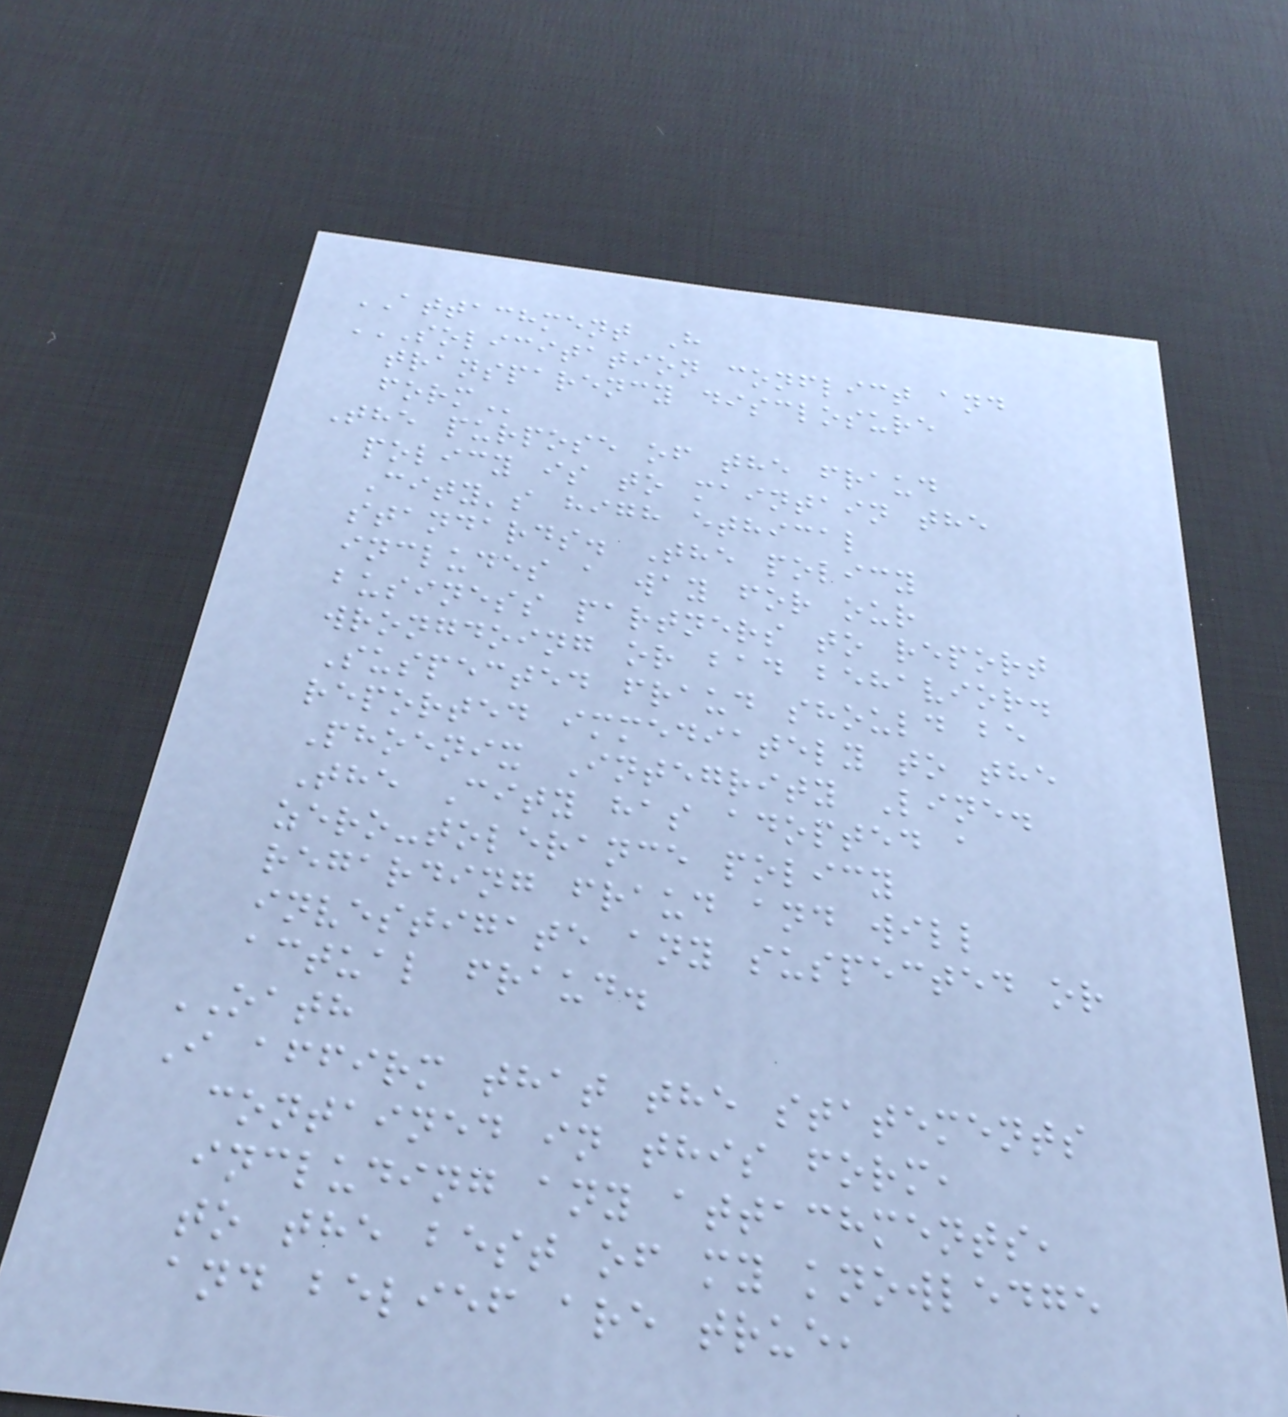ATTACHMENT H
SOLICITATION CONFLICT AND
TRANSPARENCY DISCLOSURE
FORM
The purpose of the fraud
policy is to maintain the
City's high ethical
standards. The policy
includes a way for our
business partners to report
wrongdoing or bad behavior.
Suspected fraud should be
reported immediately to the
Phoenix Integrity Line.
The City has adopted a
zero-tolerance policy
regarding fraud and will
investigate any suspected or
actual fraud.
OATH
I affirm that the statements
contained in this form,
including any attachments,
to the best of my knowledge
and belief are true,
